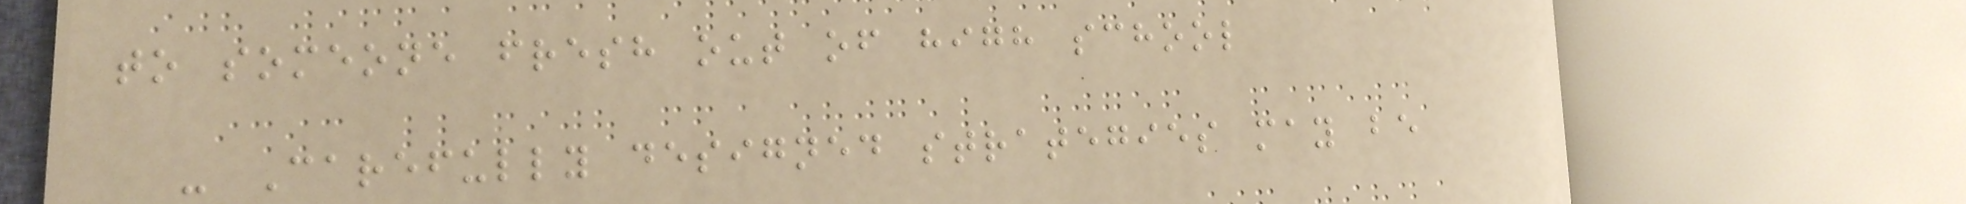to someone fresh out of high school
- Carefully designed strategies may be
